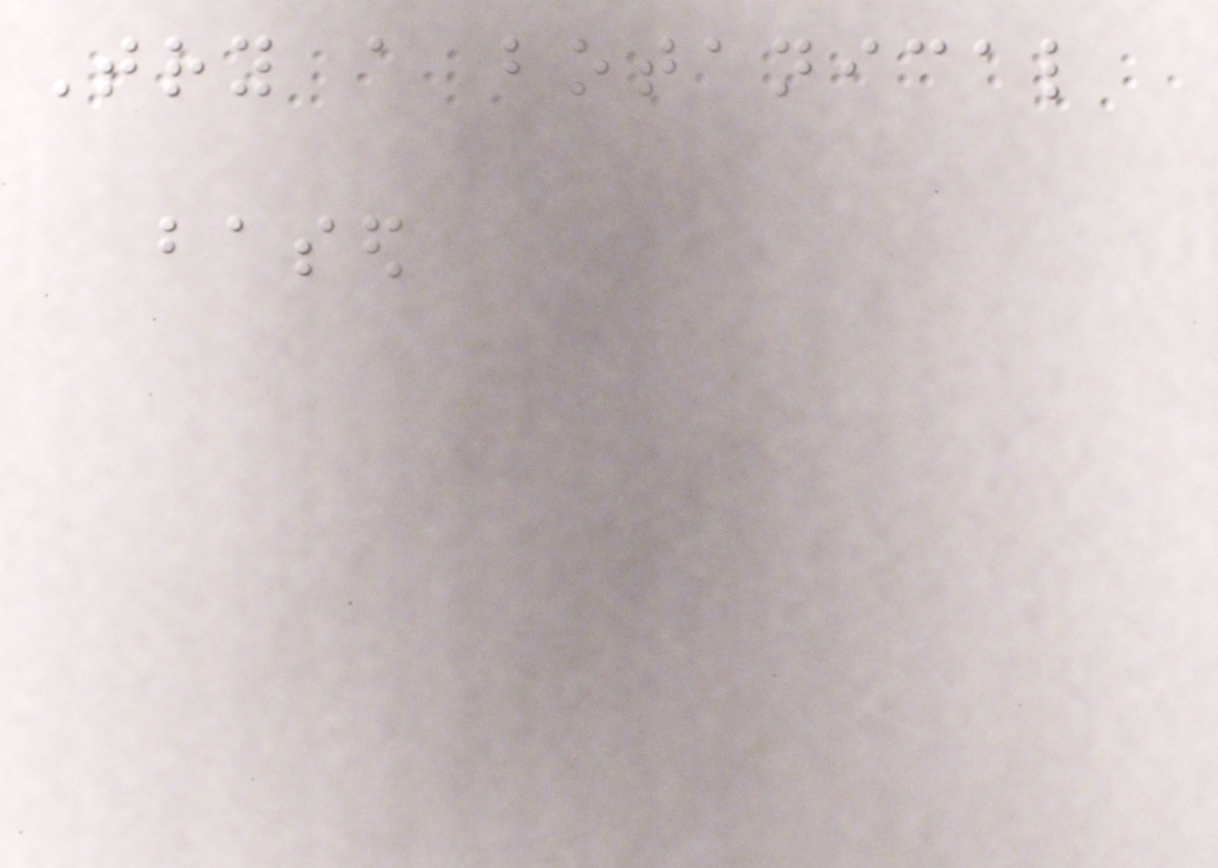Try a botanical
based
